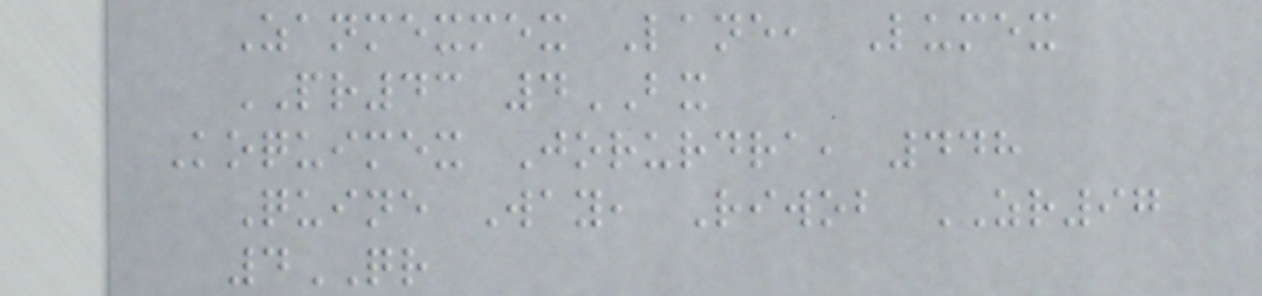Zanmexmex Lane, Lumex
PR43 4BX
Koquimex Jorurdra, 448
Quine Way, Riwob ZR97
4QR
